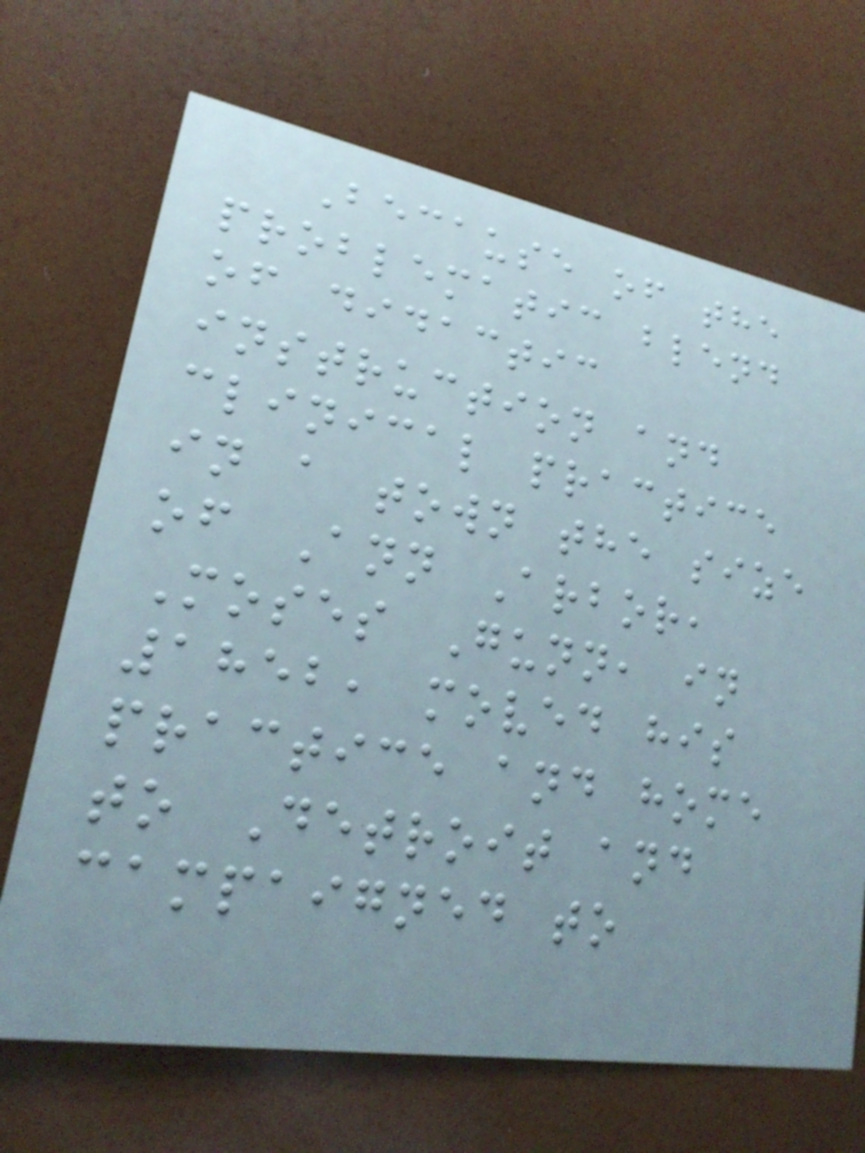Because of the
problematic blend
of didactic
instruction and
clinical practice
in a town the size
of Ann Arbor,
Moses Gunn, in
1852, moved his
practice and home
to Detroit and
campaigned to
